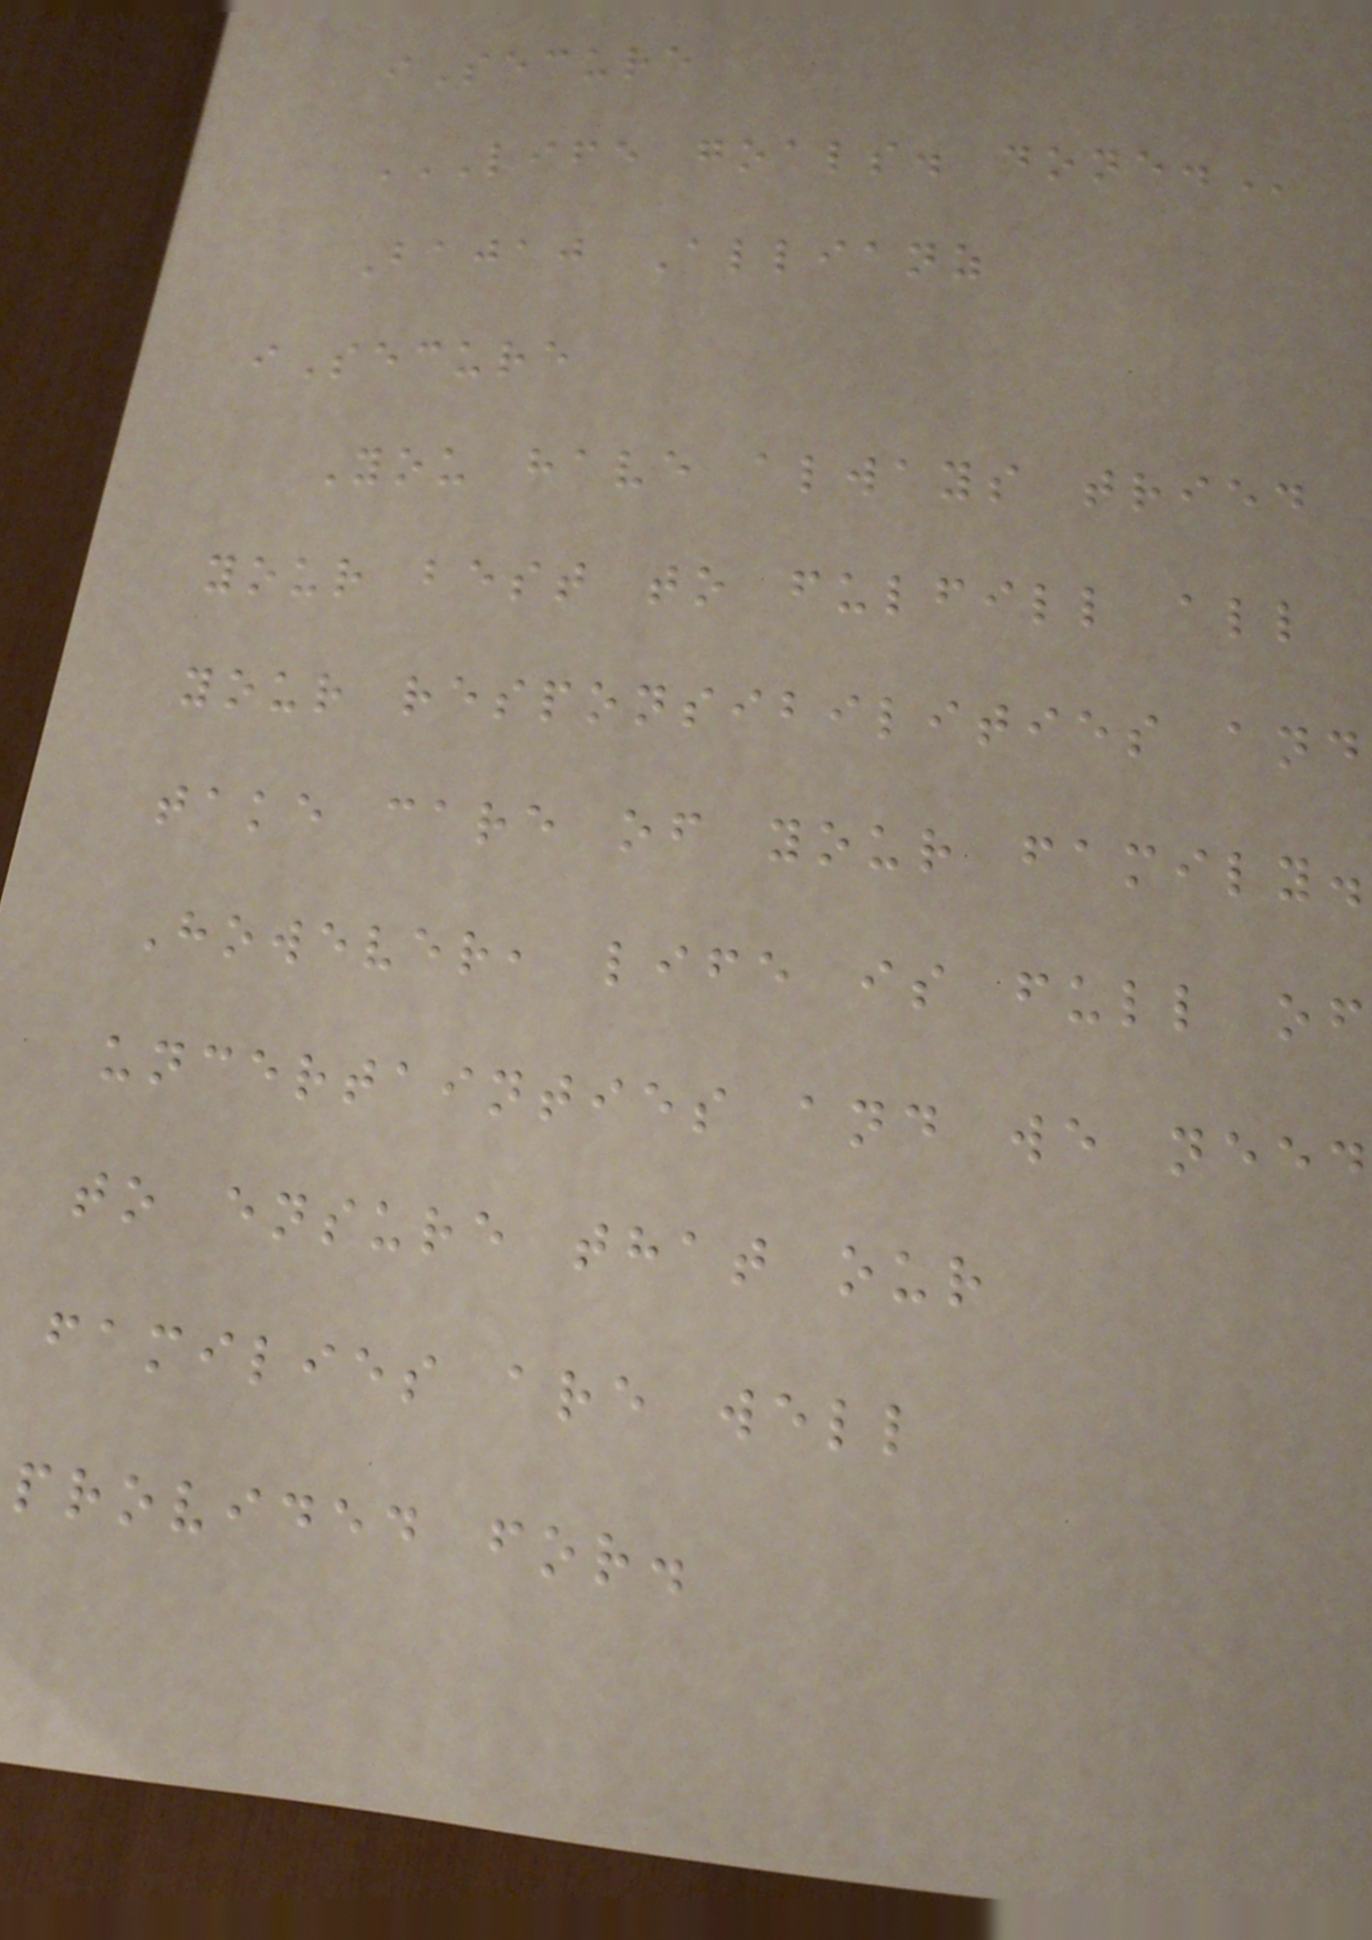iSecure
LIFE GOALS. DONE.
Bajaj Allianz
iSecure
You have always tried
your best to fulfill all
your responsibilities and
take care of your family.
However, life is full of
uncertainties and we need
to ensure that our
families are well
provided for.
